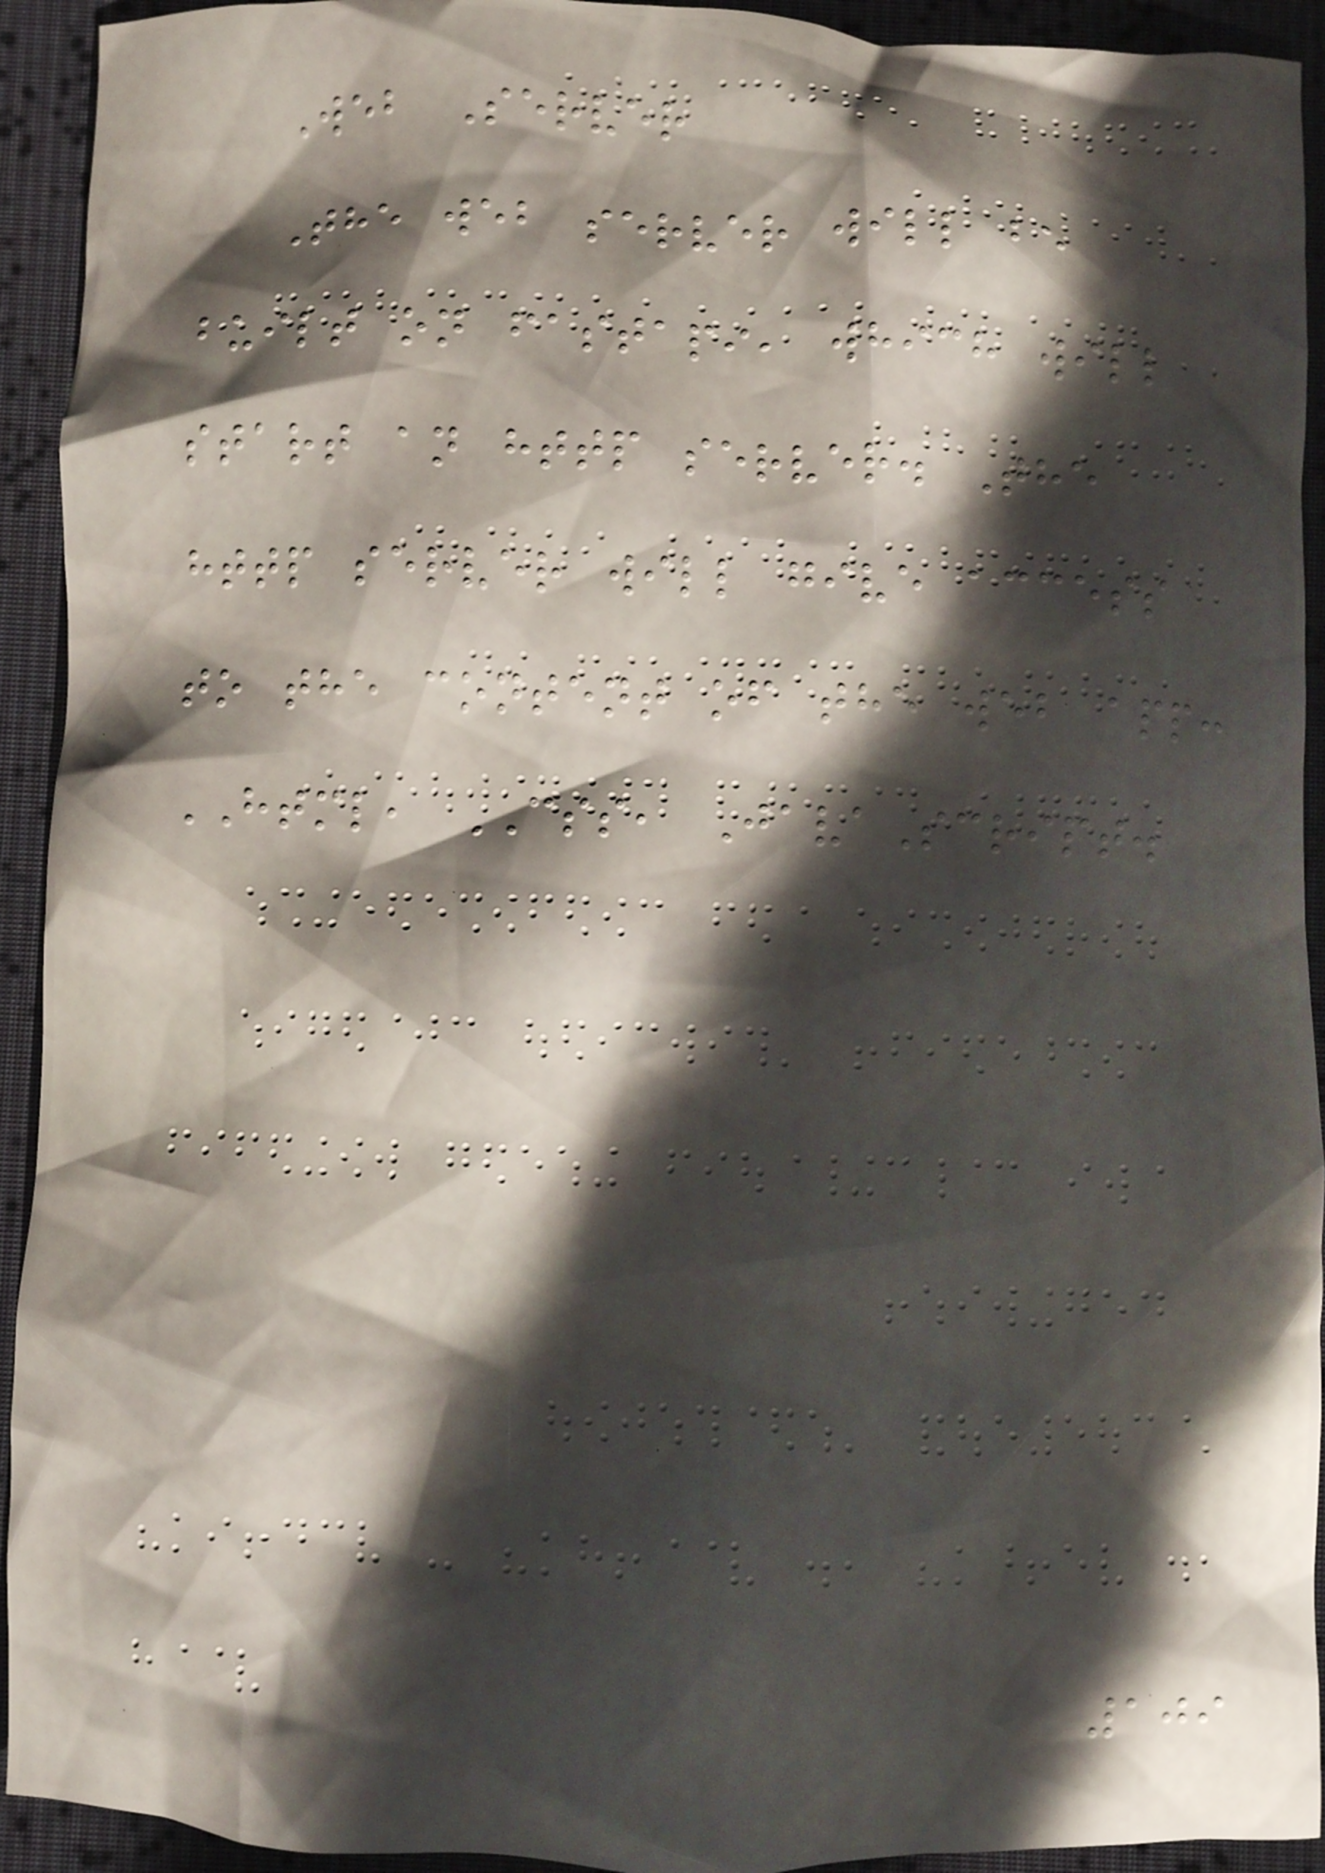Web Server
The web server will be
built on fastapi, which will
start an http server. The
http server will give access
to the content of the web app:
HTML, CSS, JavaScript.
109
